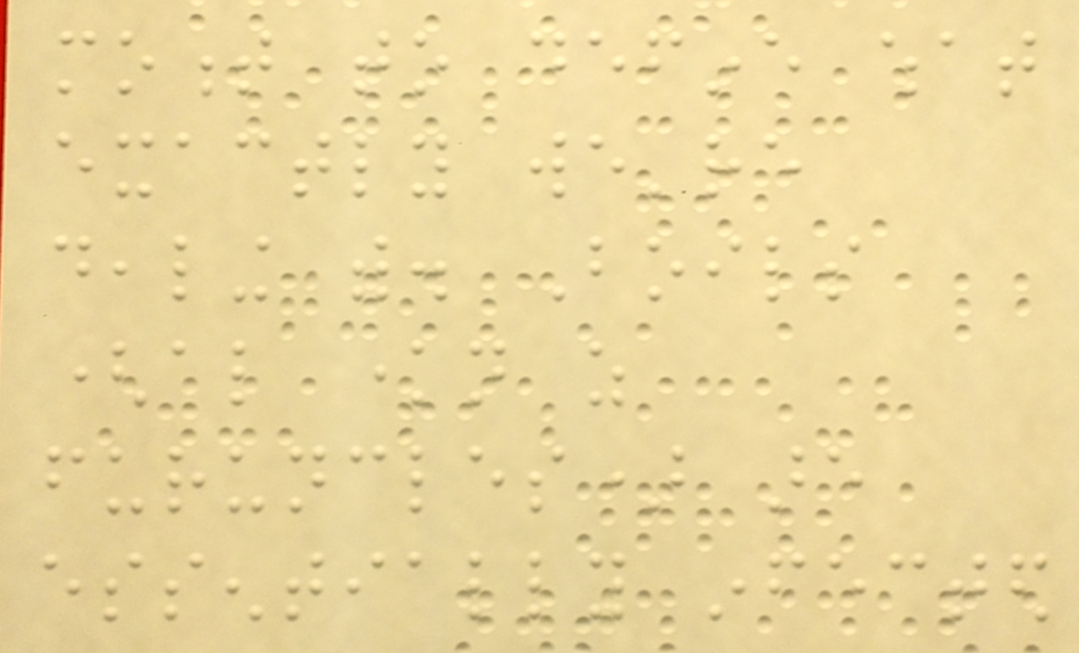moment to define what
exactly we're
dealing with. Boils
(also known as
furuncles) are
essentially infected
